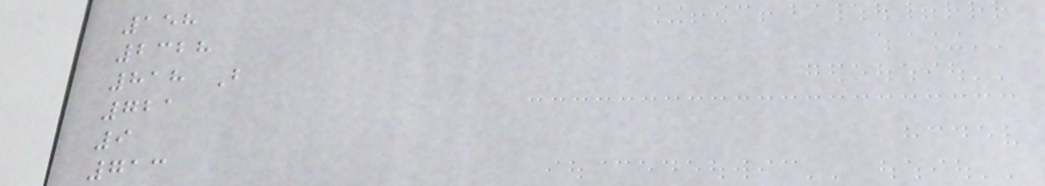158
2328
818 B
721
9
713
